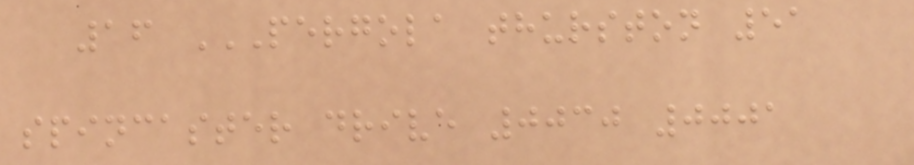16 PERGOLA THURSTON 51
SPINCASTER DRIVE 0030 0001
